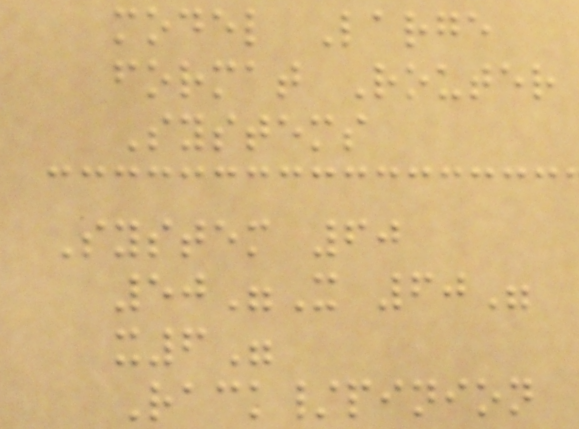model Large
format Router
Systems
System 60
50"X 60"
x6"
Rack/pinion
